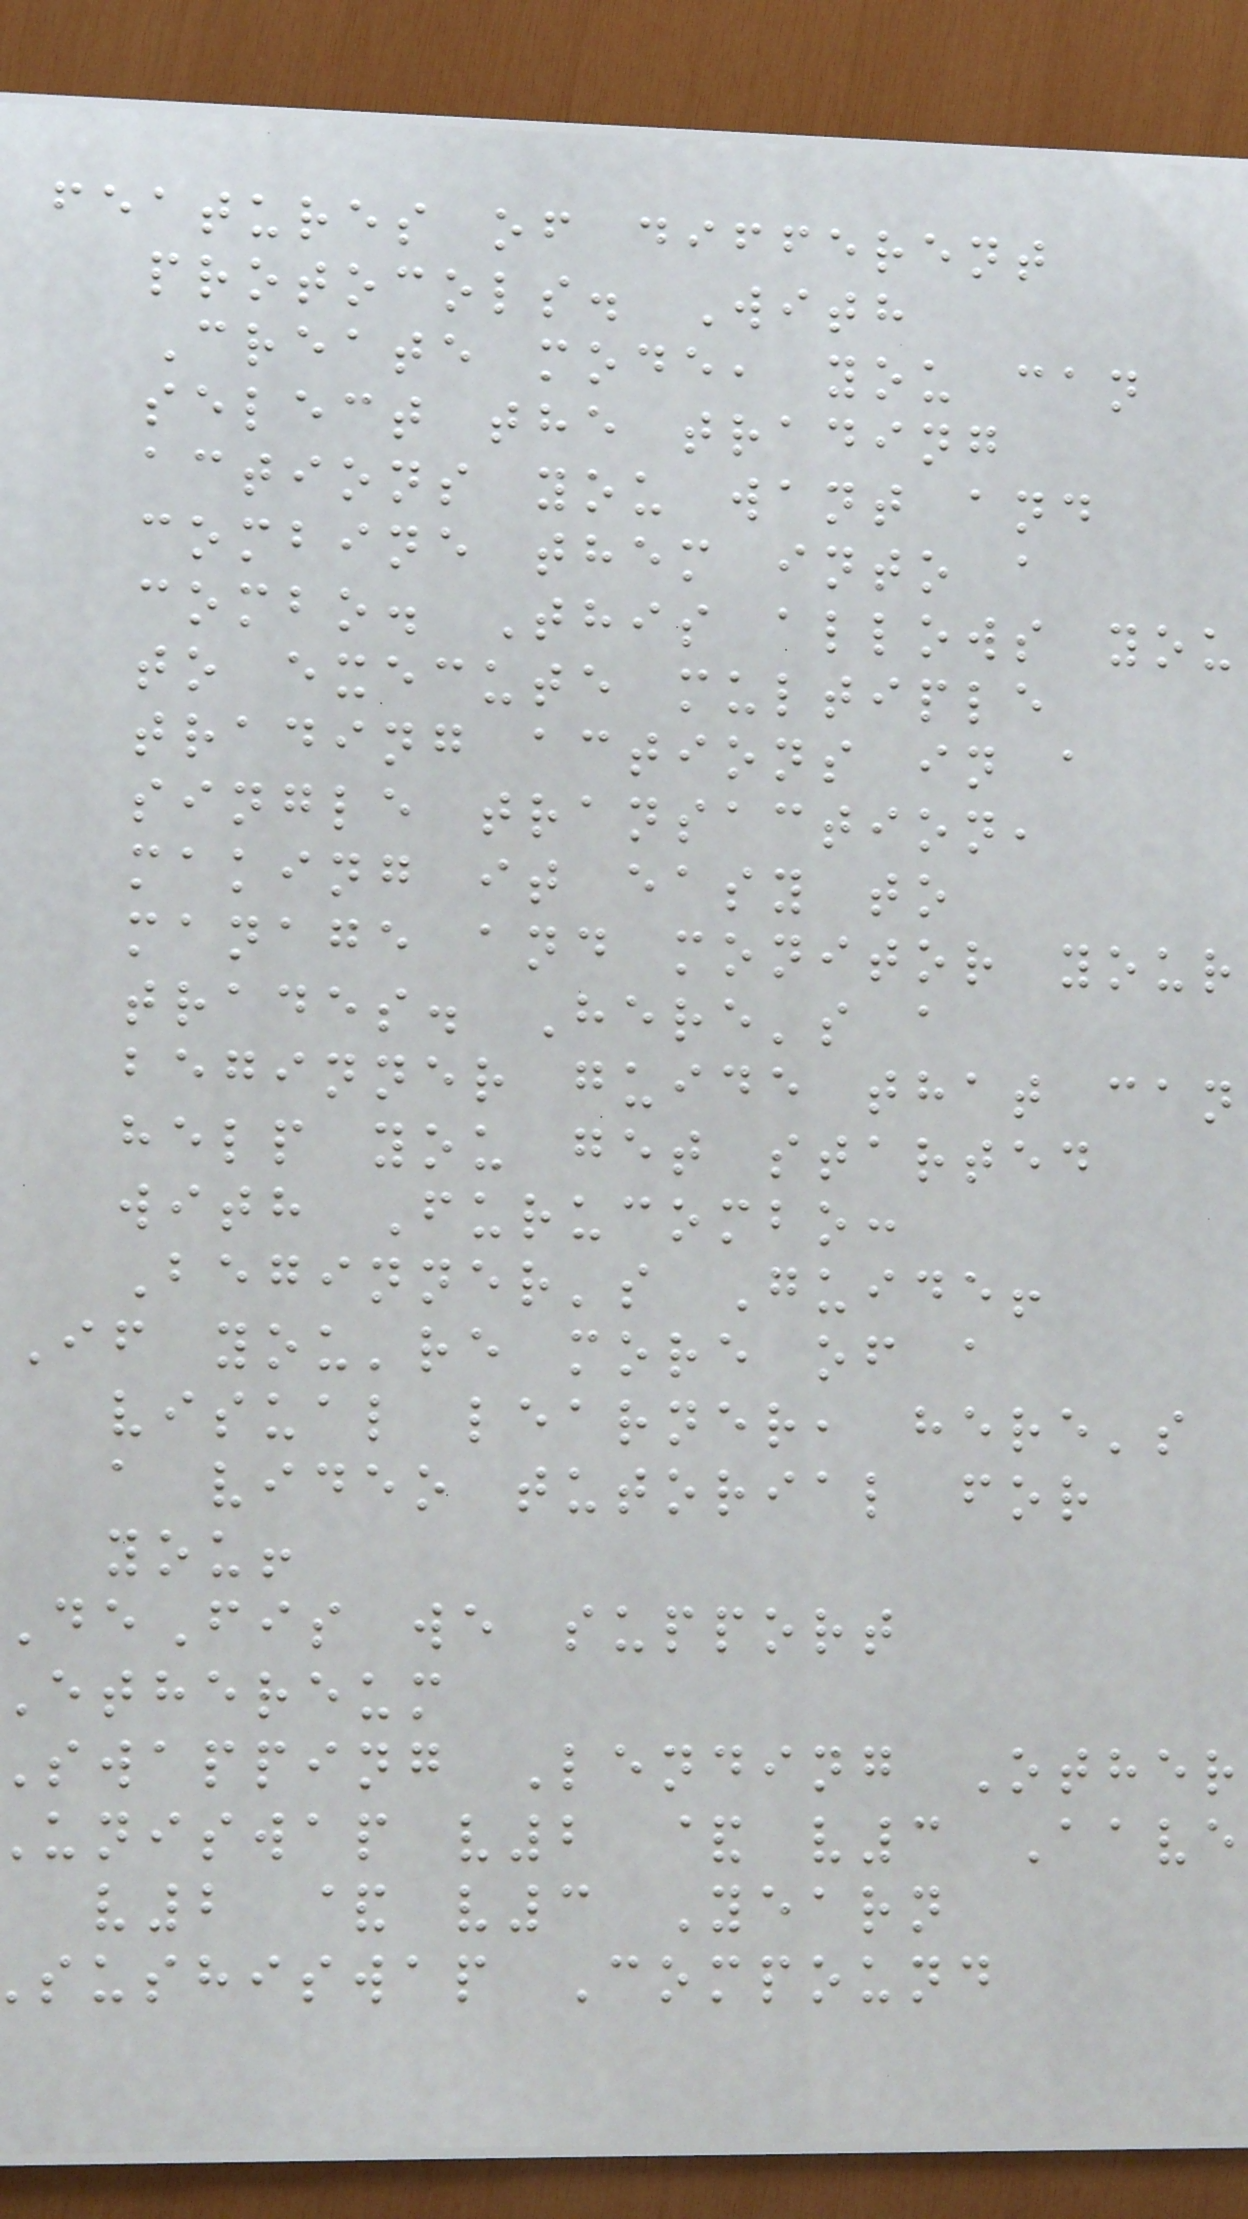features of different
protocols. With
Create mode, you can
select the trading
actions you want and
combine them into a
combo. This allows you
to execute multiple
trading actions in a
single transaction,
making it easy to
manage and monitor your
trades. Here's a
beginner guide that can
help you get started
with Furucombo:
Beginner's Guide!
If you're more of a
visual learner, here's
a video tutorial for
you!
eFis we support
ethereum
swapping Lending Other
uniswap v2 & v3 Aave
v2 & v3 Yearn
sushiswap Compound
